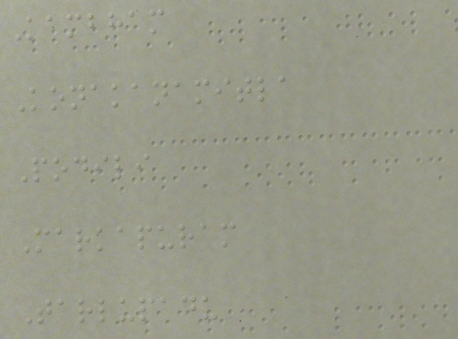Kambham
Konakanamitla
Podili
Markapuram
Tarlupadu
